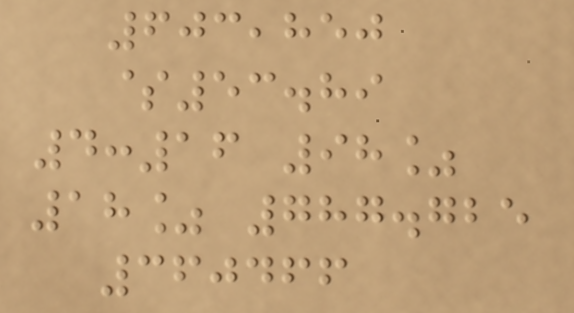603,850
$53.89
4:16 98%
18% 787.725
360466
